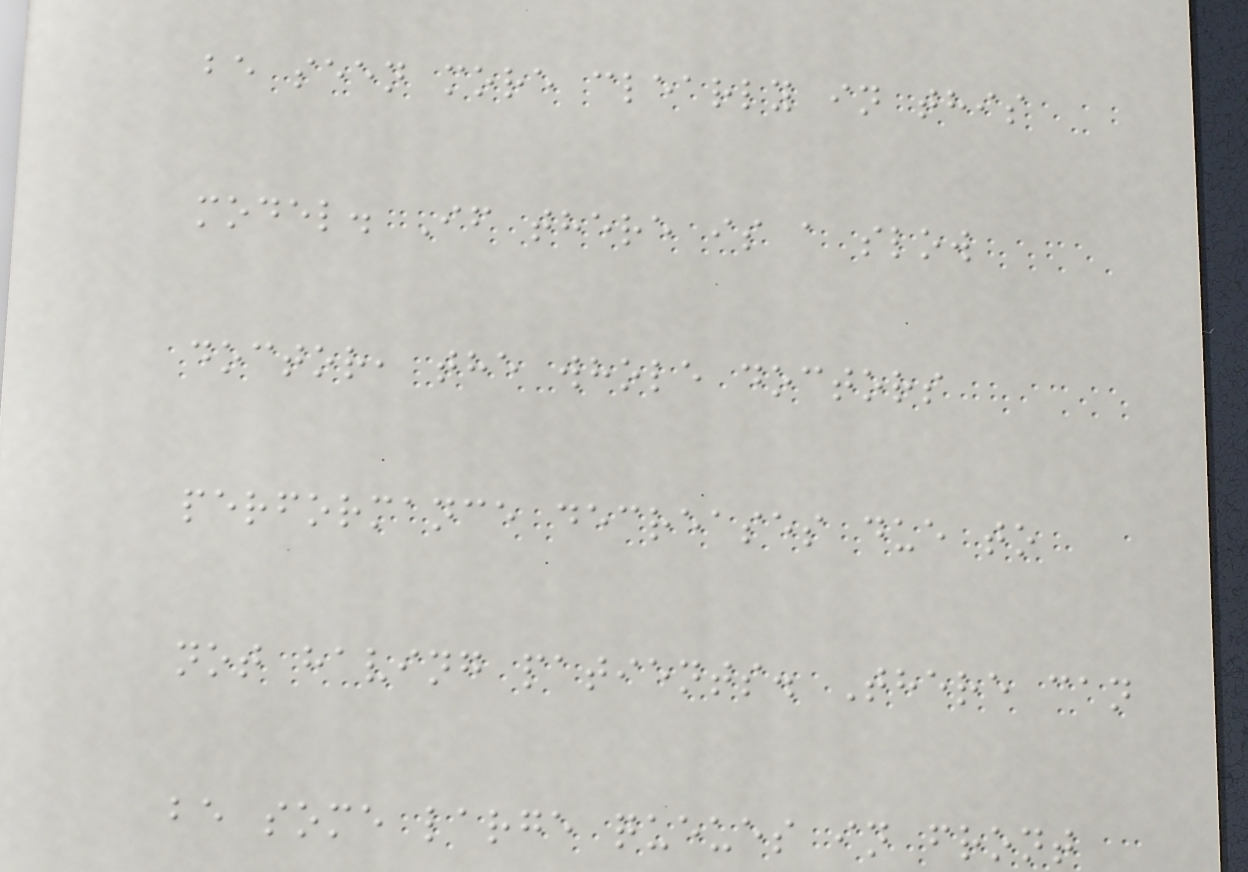be seen more clearly in this
model. If there is a slow
doctor, the whole doctors
performance decreases due to
not having patients. There can
be some large queues in front
